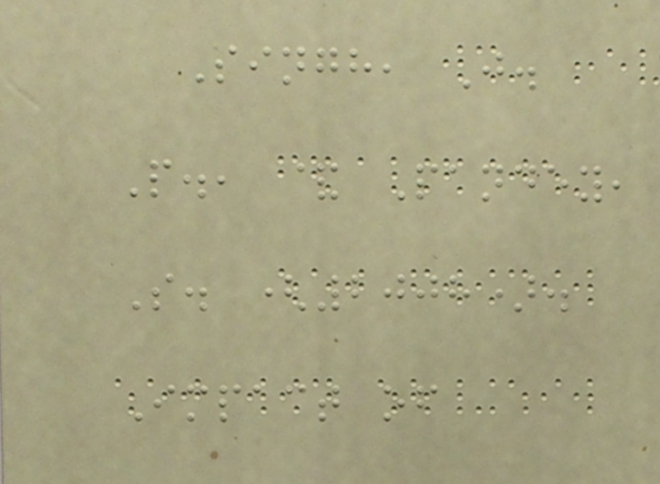Singh, J.
P., & Pandey,
S. (2008).
Impact of
